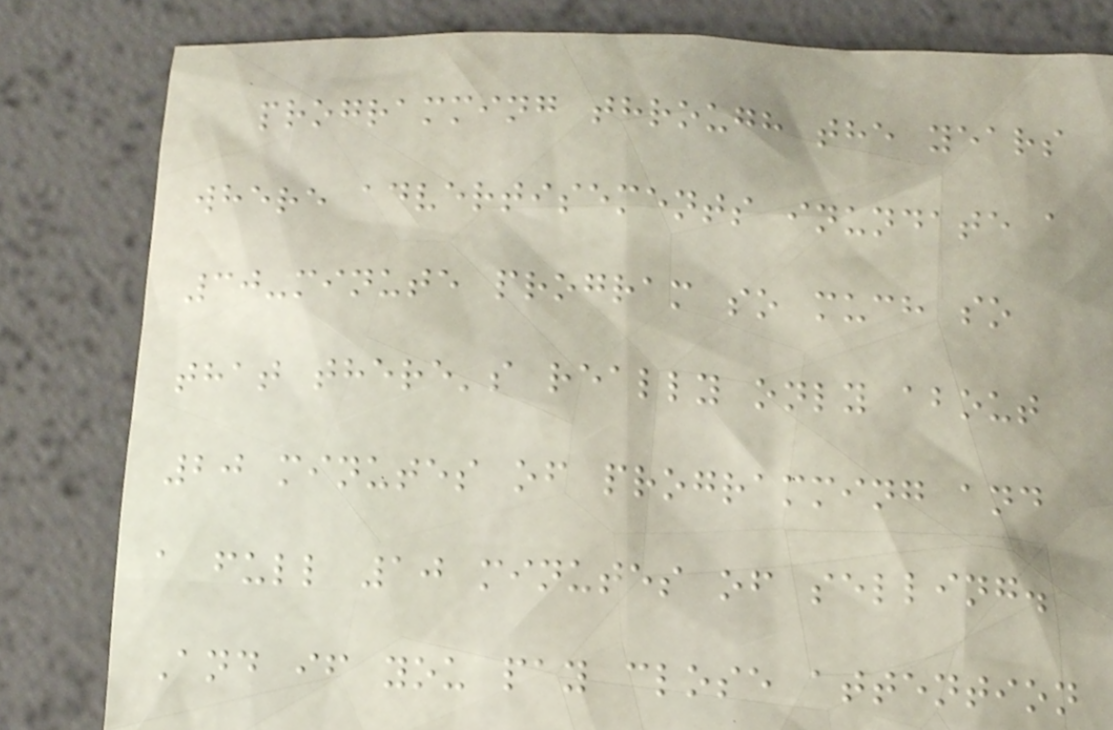programming through the years
where advertisements inundate a
30-minute program so much so
that there's really only about
20 minutes of programming and
a full 10 minutes of selling.
And if you pay close attention
